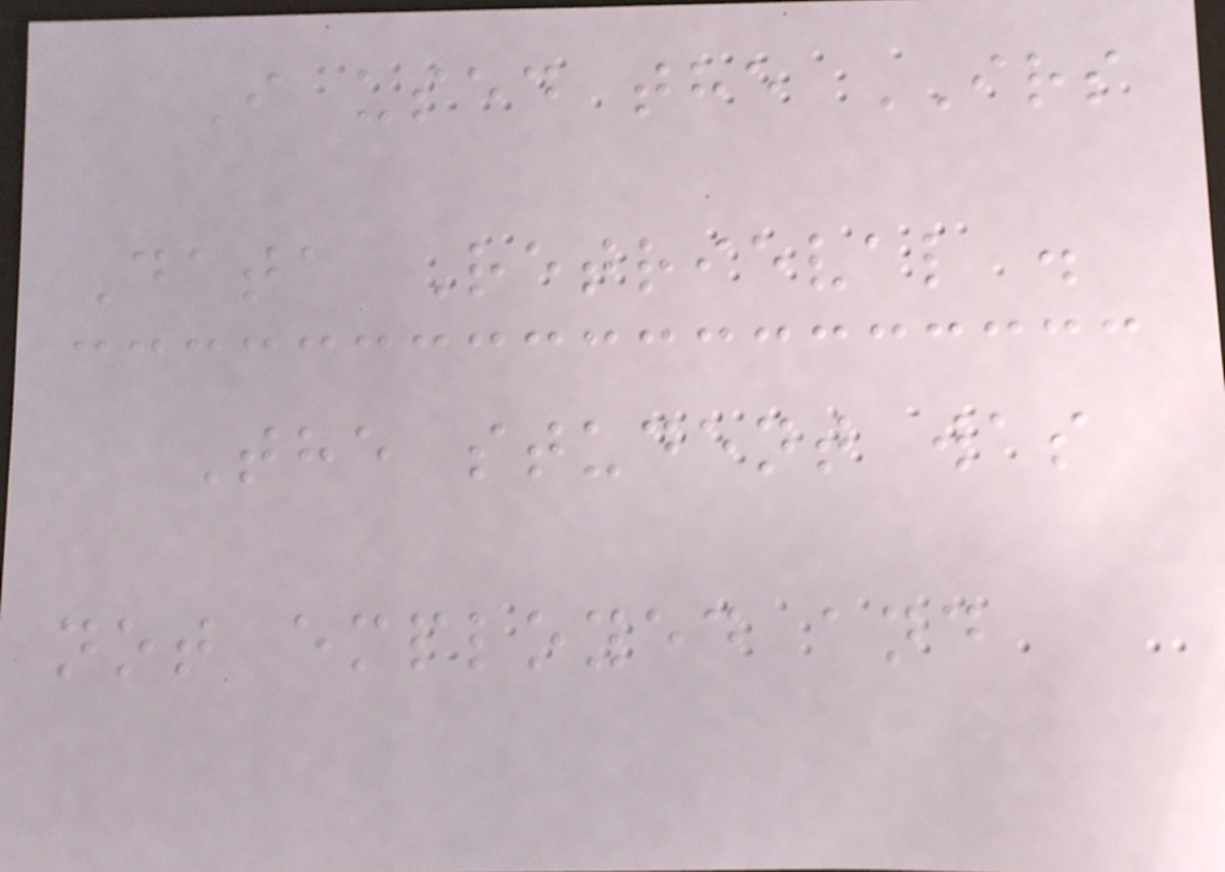I used the IRS
Data Retrieval .
The student was
not employed and
